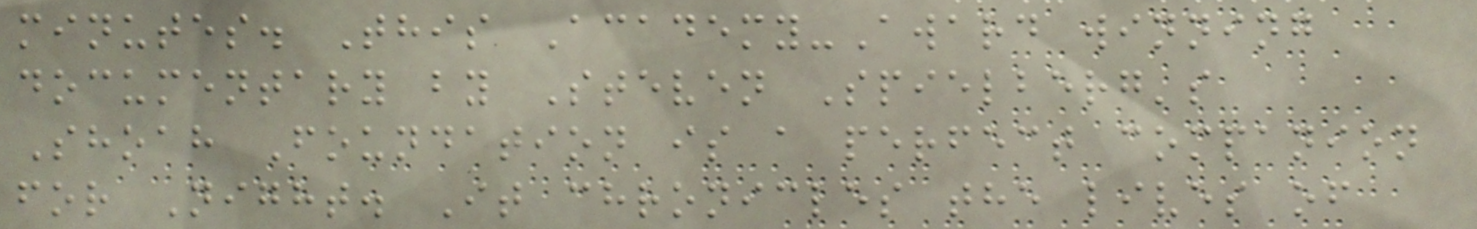minutes. This Academy-Award winning
documentary by Steven Spielberg's
Shoah Foundation is a perfect companion
for Night. It chronicles the lives of
